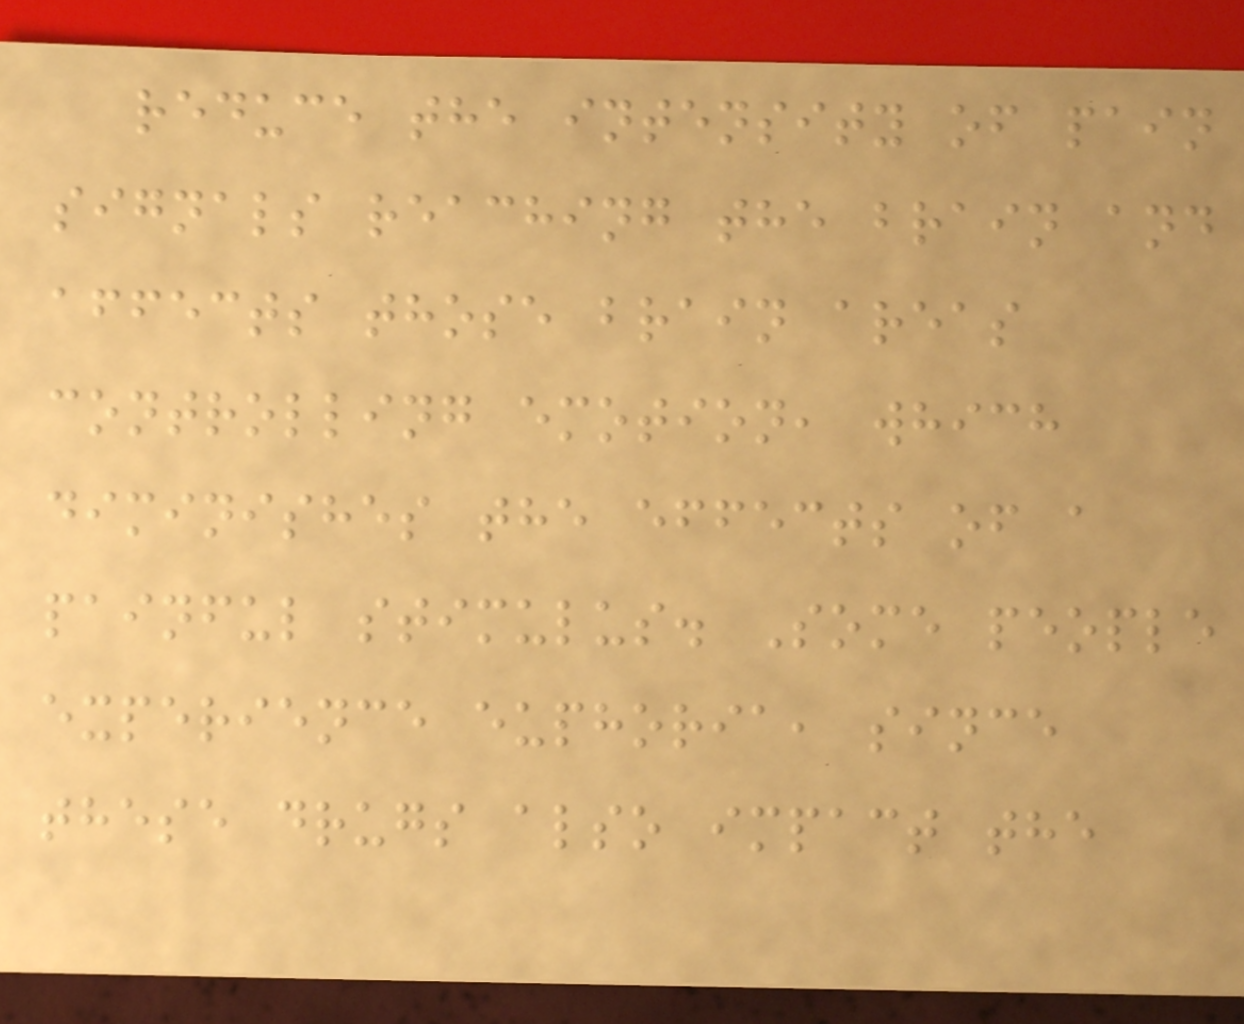reduce the intensity of pain
signals reaching the brain and
affects those brain areas
controlling emotion, which
diminishes the effects of a
painful stimulus. Some people
experience euphoria, since
these drugs also impact the
